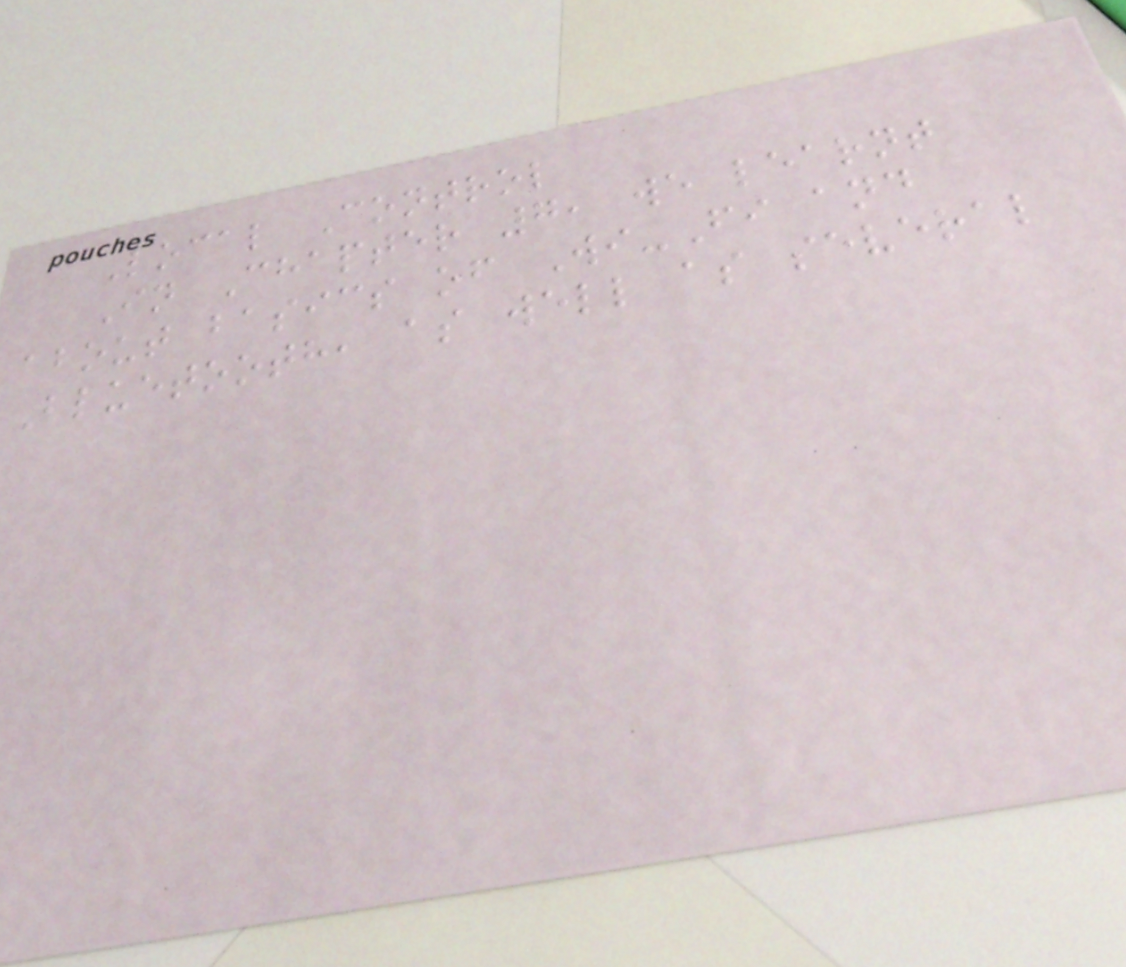Local Control
In Chapter 7, we learnt
about basics of Wi-Fi and
Bluetooth, as well as several
